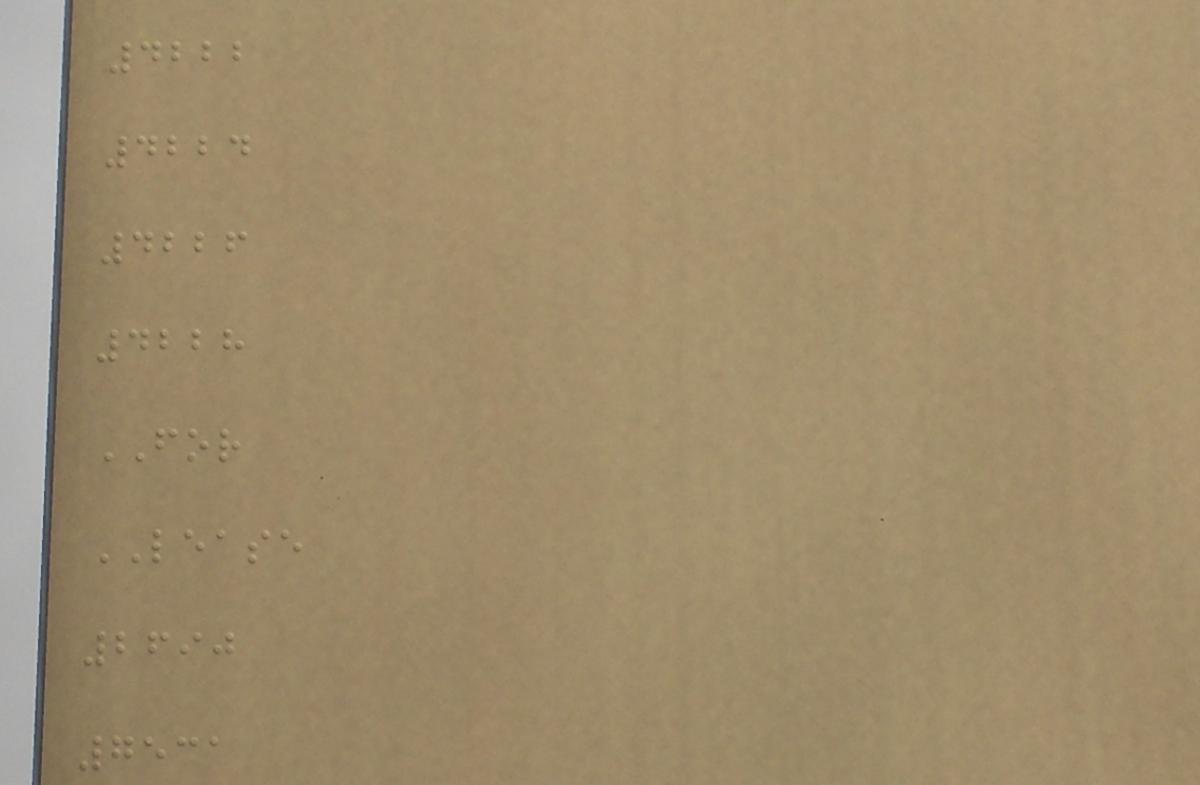4222
4224
4226
4228
FOR
LEASE
2690
7531
